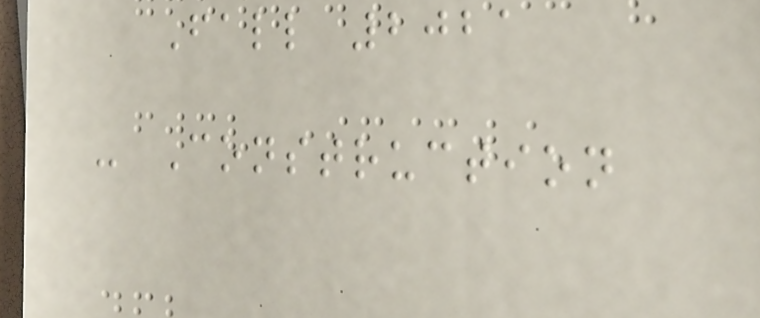Fall 2021
- Construction
